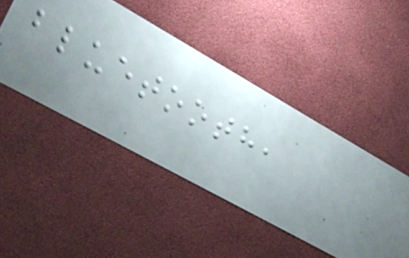bluetooth,
